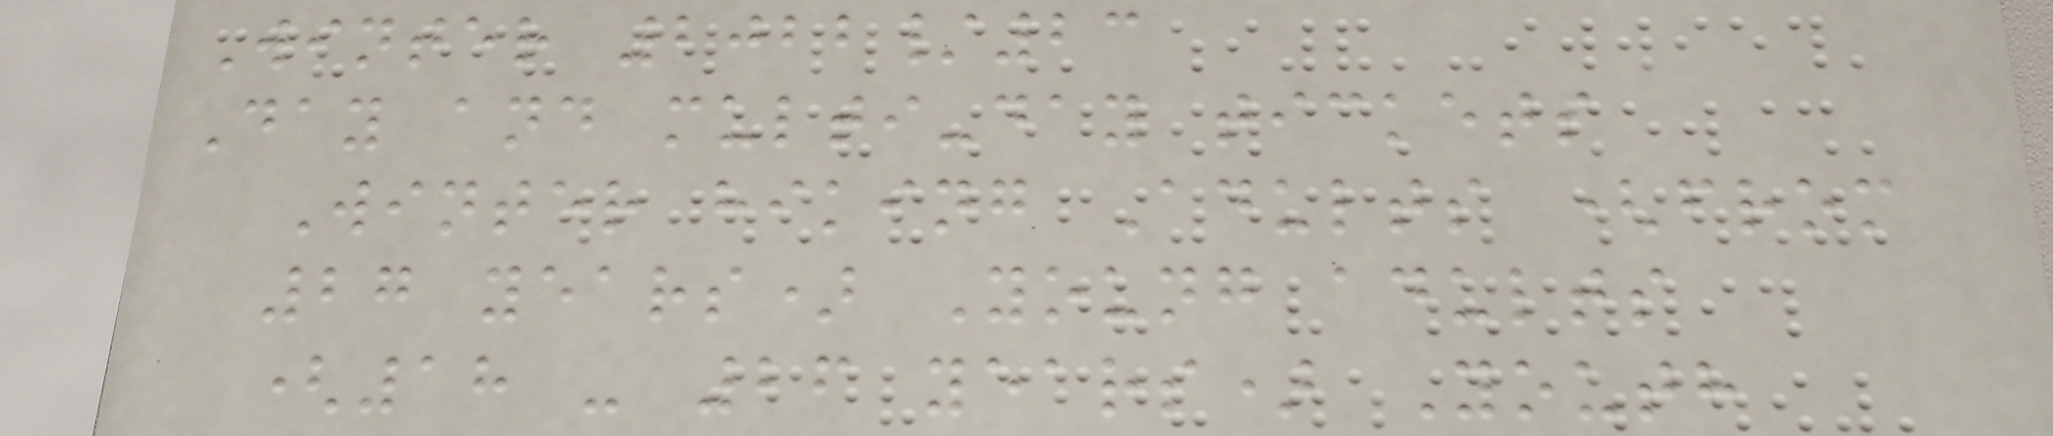Winter 2022/23
Day and multi-day tickets
Winter hiking Adults (from
27 years) Young adults
(18 - 26 years) Youth
